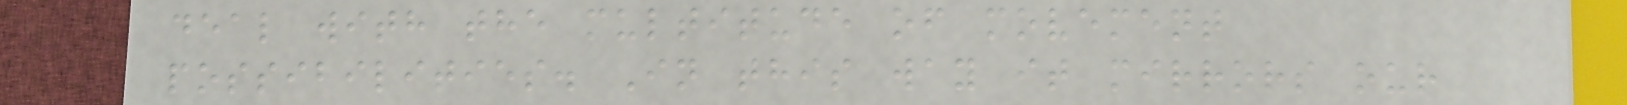deal with the multitude of movement
possibilities. In this way it mirrors our
